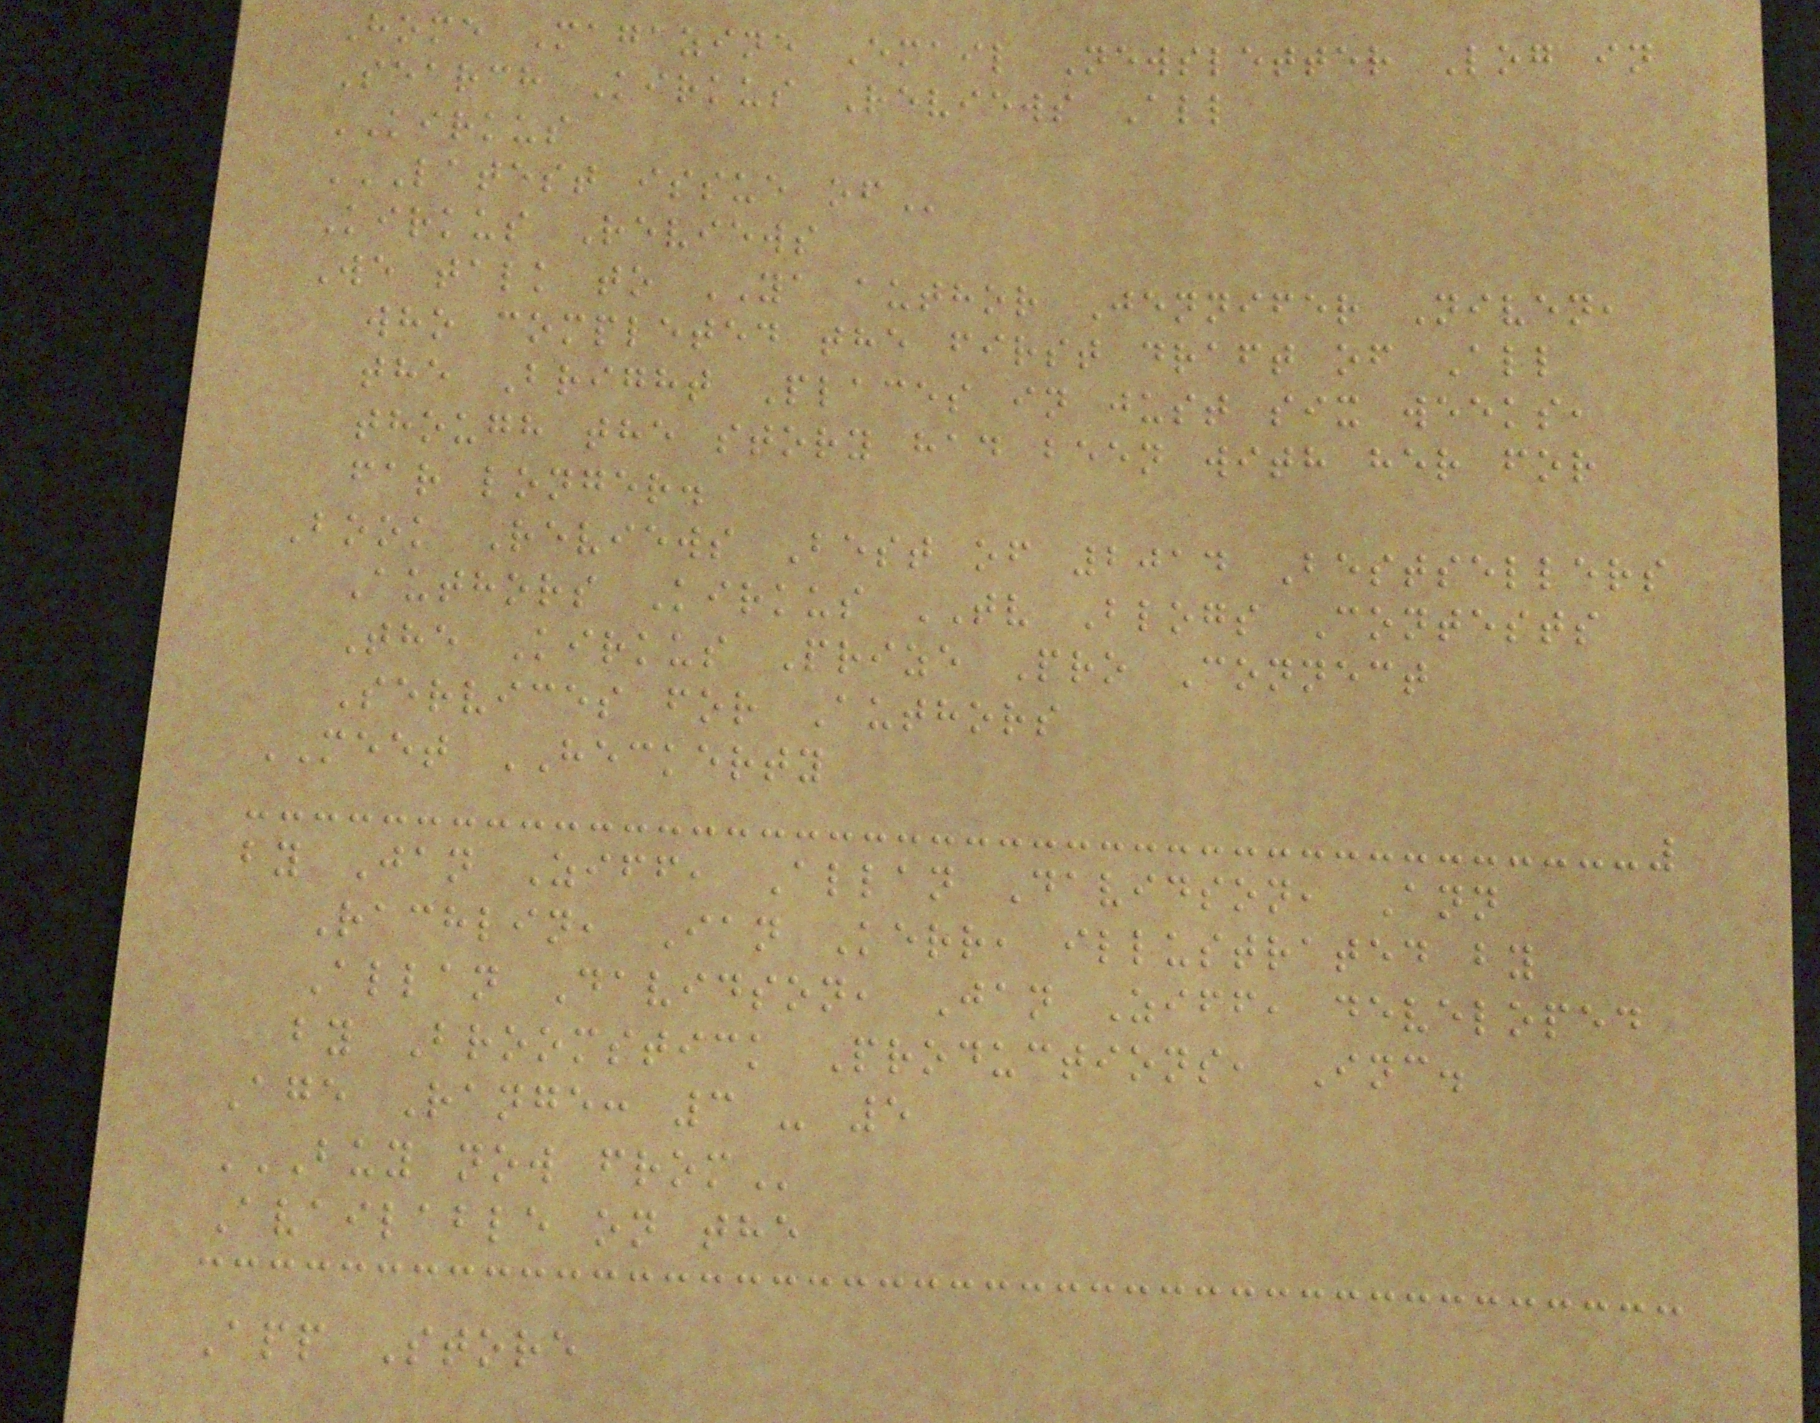Home Magazine Email Newsletter Log in
Search Kirkus Reviews All
KIRKUS
LATEST ISSUE OF
Kirkus Reviews
We talk to YA author Jennifer Niven,
who completed the first draft of All
the Bright Places in just six weeks,
though the story had been with her for
far longer.
Book Reviews Best of 2014 Bestsellers
Authors Kirkus TV Blogs Contests
The Kirkus Prize Pro Connect
Services for Authors
MEET HECKERTY
by Jan Ziff, Allan Davidson, Ann
Rachlin, Ian Kerr, illustrated by
Allan Davidson, Jan Ziff, developed
by Broomstick Productions, Inc.
Age Range: 3 - 5
BUY NOW FROM
Available on the
App Store
